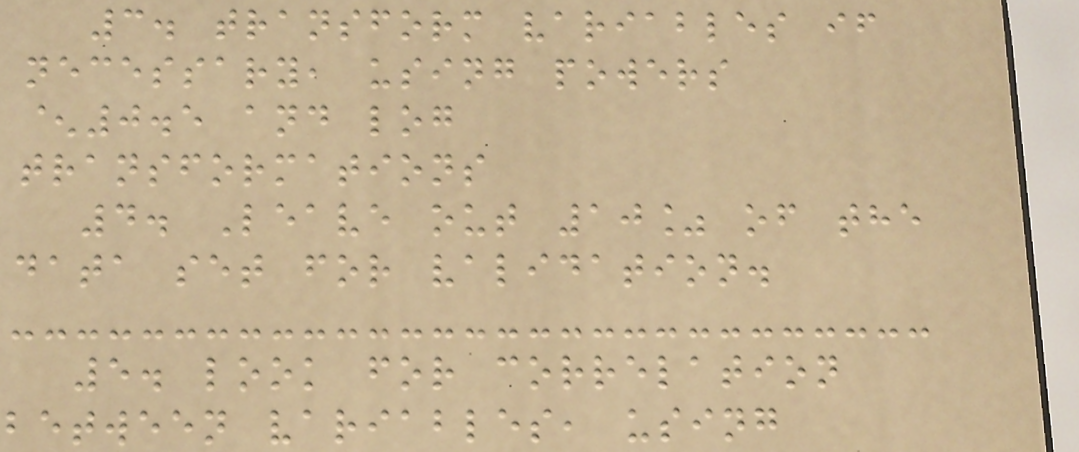3. transform variables if
necessary, using powers
^0.5 and log
transformations
4. Leave out 10% of the
data set for validation.
5. look for correlation
between variables, using
